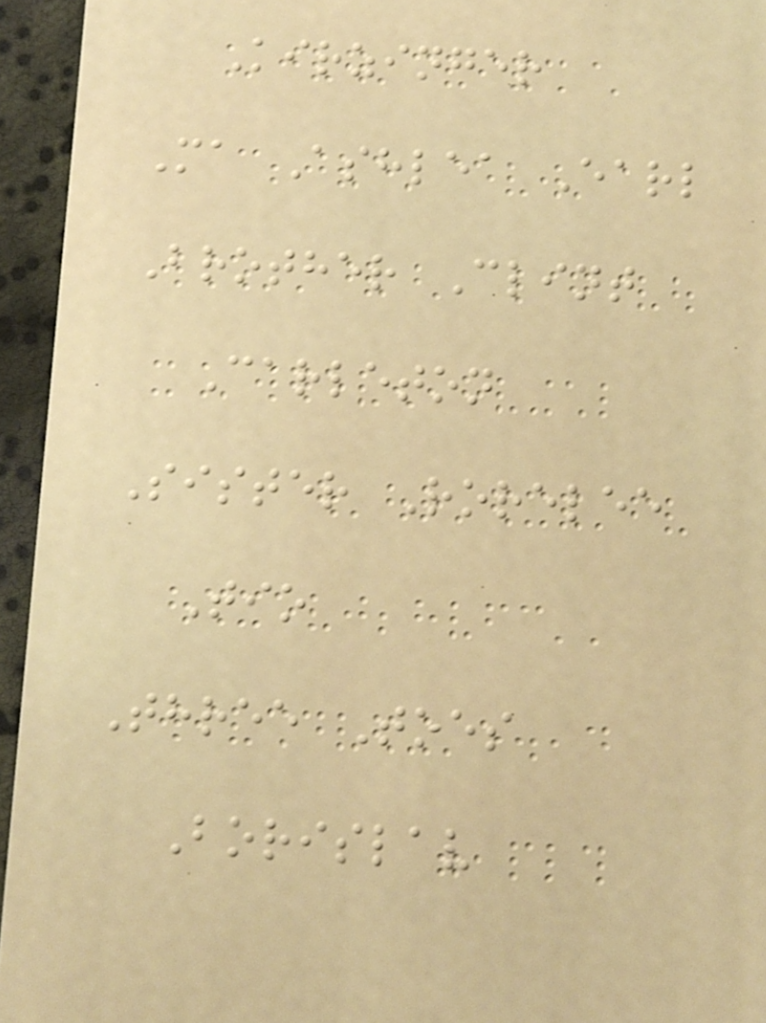Kirzinger
Ma Ashlea Earl
Brother Clint
Carleton
Sister Rorelee
Tio
Three Toes
Borislav
